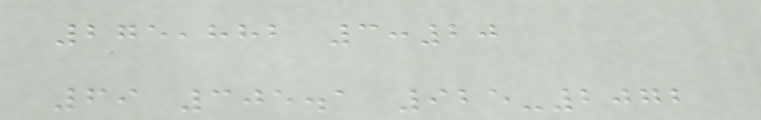275,882 3:20
69 305.1 925-2072
